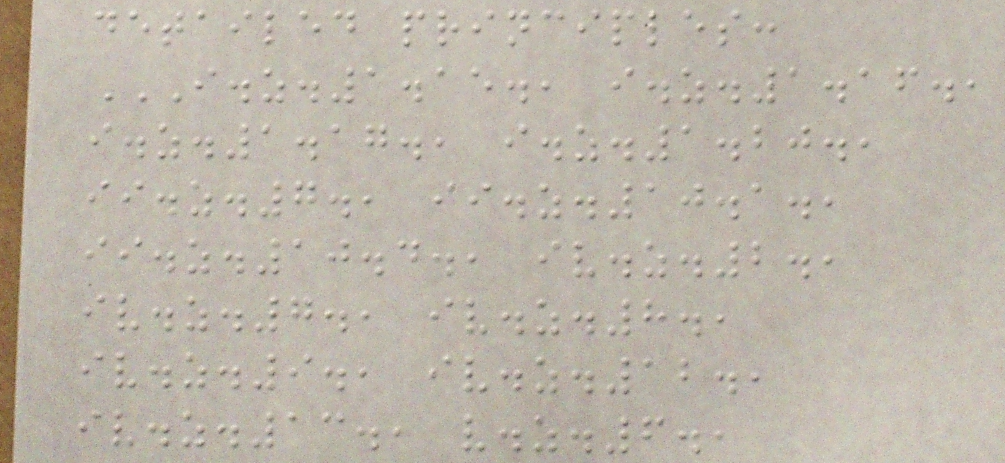detailed principles:
I.Z.1.15., I.Z.1.16.,
I.Z.1.17., I.Z.1.20.,
II.Z.7., II.Z.10.1.,
II.Z.10.4., IV.Z.2.,
IV.Z.7., IV.Z.8.,
IV.Z.9., IV.Z.12.,
IV.Z.13., V.Z.6.,
